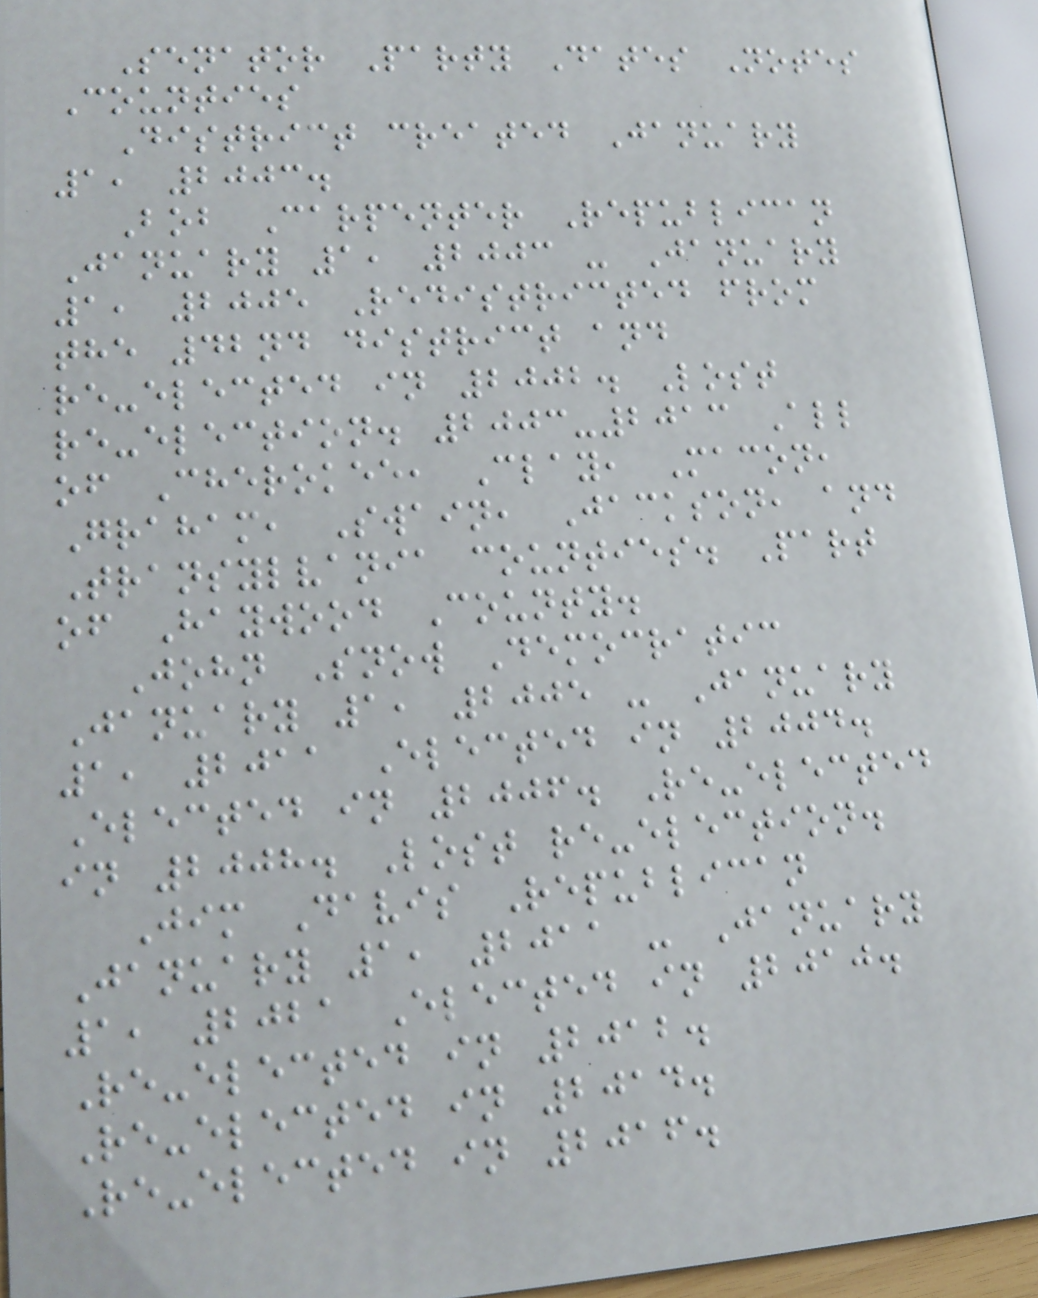Senator Party Dates Notes
Counties
District created January
1, 2003.
Bob Carpenter Republican
January 1, 2003 - January
1, 2005 Redistricted from
the 42nd district and
re-elected in 2002. Lost
re-election. 2003-2013 All
of Cherokee, Clay, Macon,
Graham, Swain, Jackson, and
Transylvania counties. Part
of Haywood County.
John Snow Democratic
January 1, 2005 - January
1, 2011 Elected in 2004.
Elected in 2006. Re-elected
in 2008. Lost re-election.
Jim Davis Republican
January 1, 2011 - January
1, 2021 Elected in 2010.
Re-elected in 2012.
Re-elected in 2014.
Re-elected in 2016.
